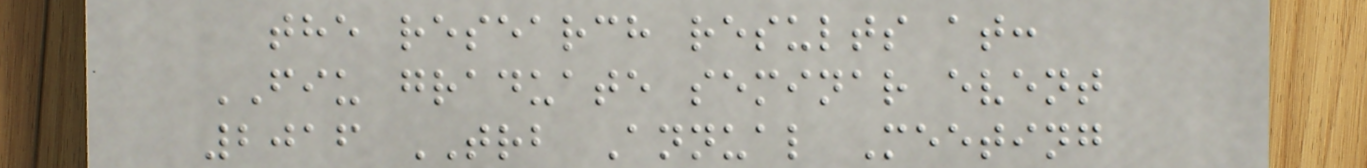the research results at:
FIU graduate seminar event
2016 TRB Annual Meeting
